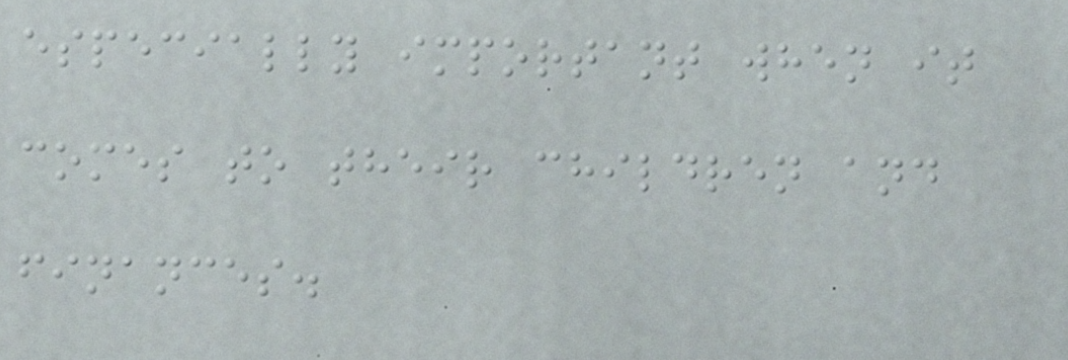especially important when it
comes to their children and
finances.
